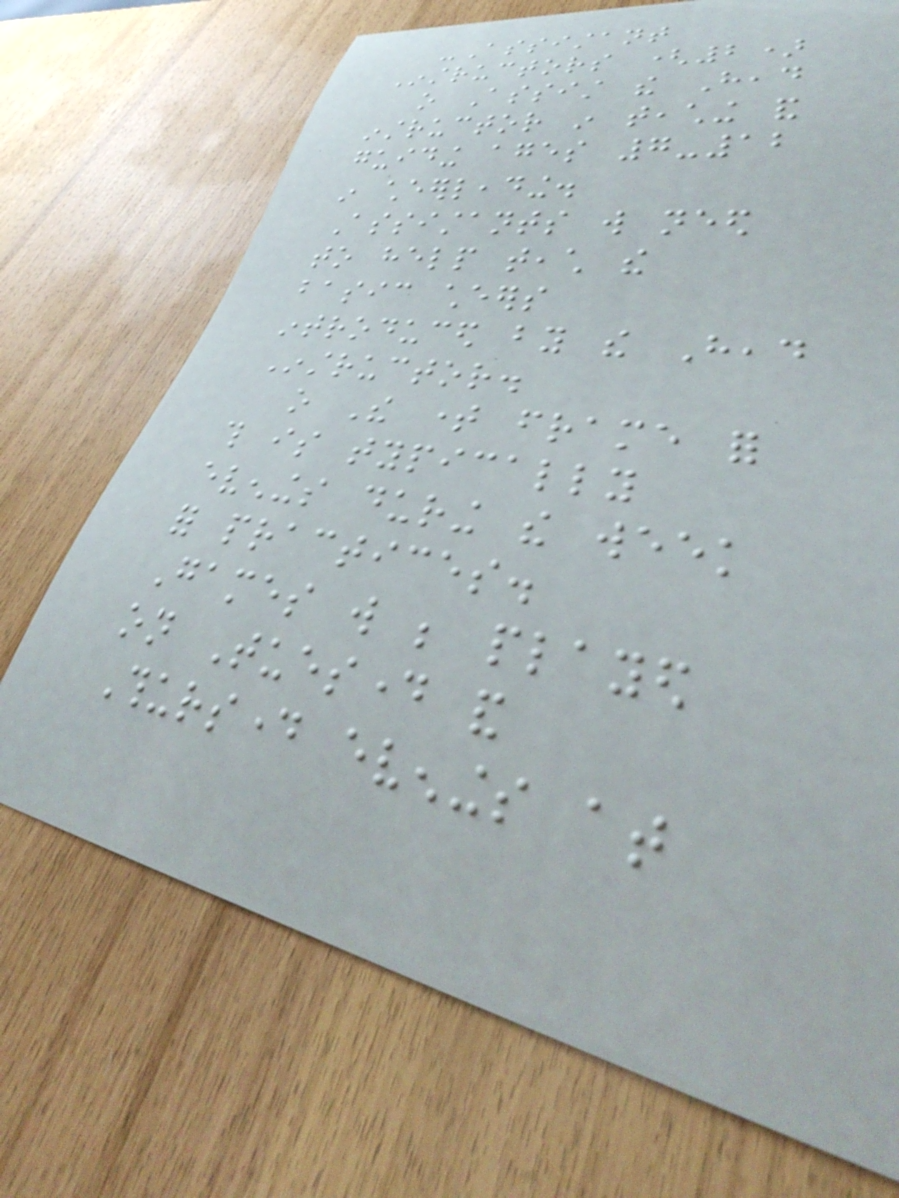-Assistant
Instructors (2)
o Assist the Head
instructor in teaching and
guiding ages 7-12
in cheerleading.
Assistants will need
to help teach the
basic cheers
introduced by the Head
Instructor.
o The time frame for
this is typically
evenings during the week
for practices.
Games will be played
on Tuesday and
Thursday evenings at
